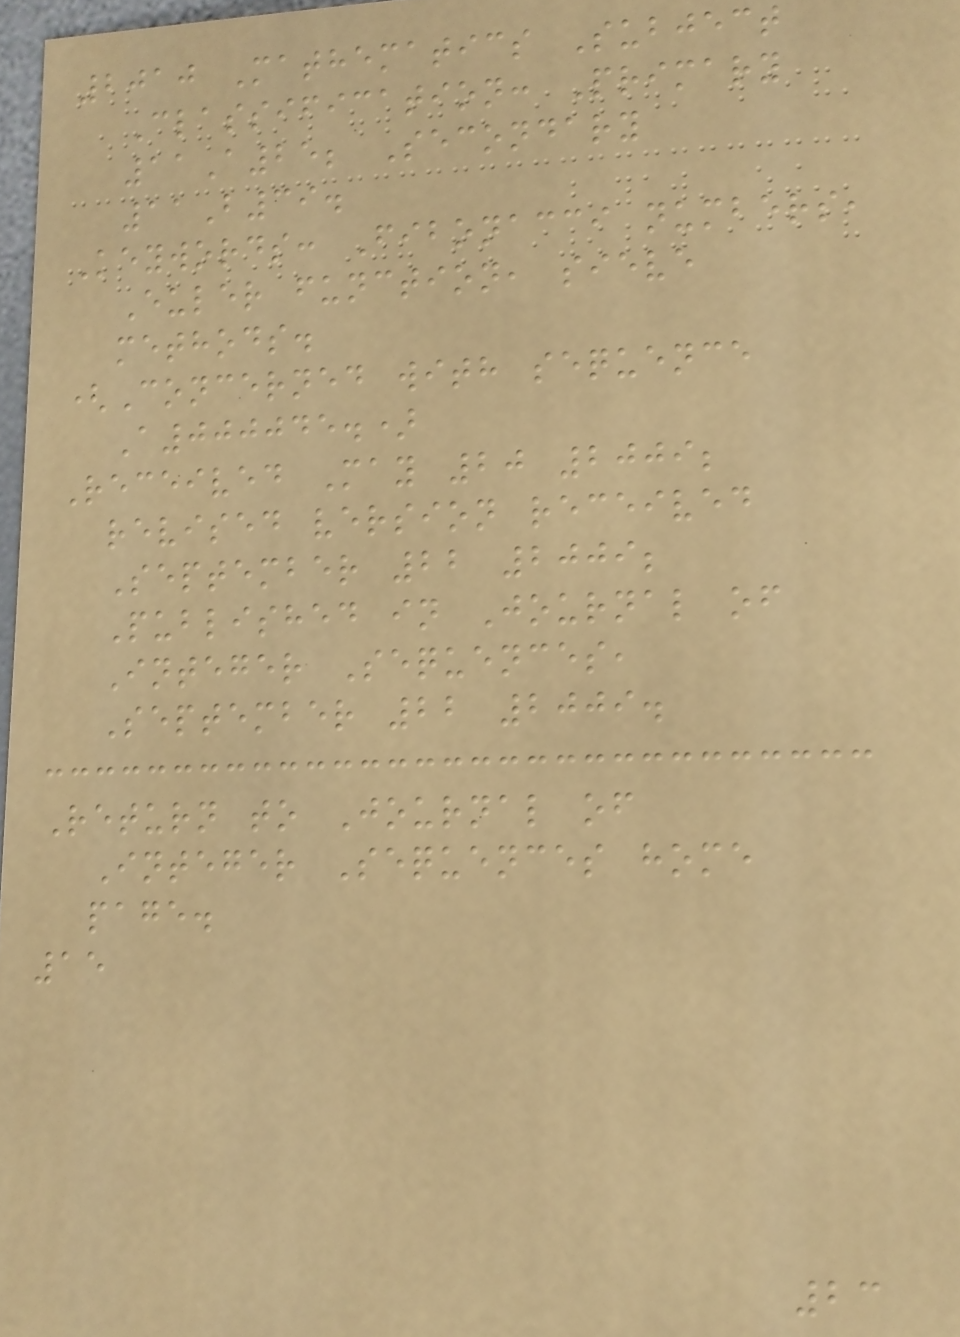2010 Mathematics Subject
Classification: Primary
11A25; Secondary
11B39.
Keywords: Fibonacci numbers,
Euler function, sieve
methods.
(Concerned with sequence
A000045.)
Received May 20 2009;
revised version received
September 22 2009;
Published in Journal of
Integer Sequences,
September 22 2009.
Return to Journal of
Integer Sequences home
page.
15
23
